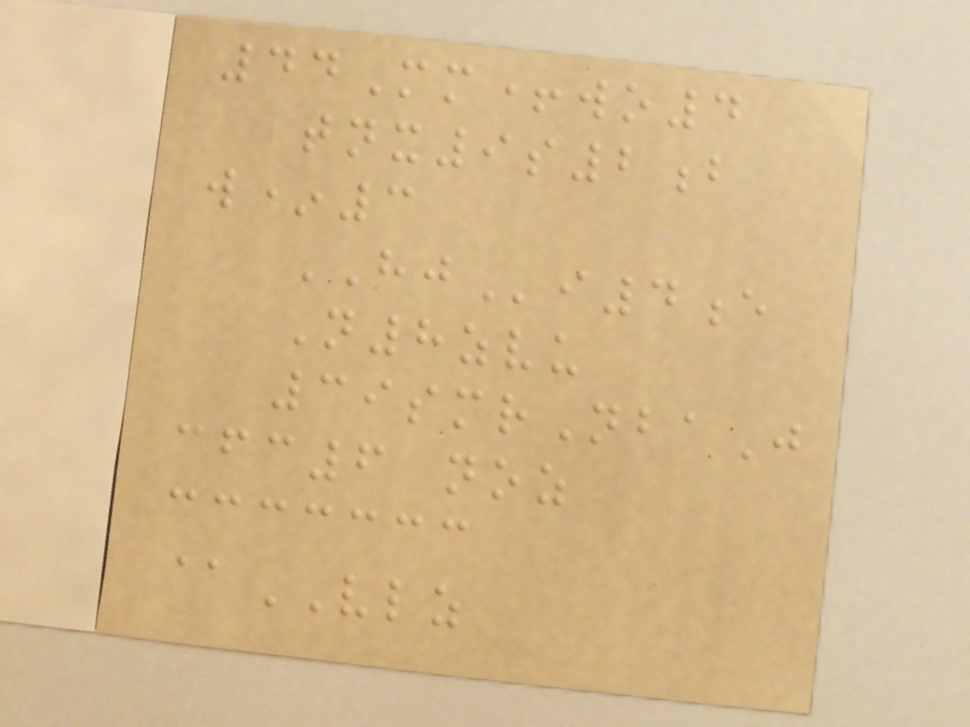44Mm+wo4
tnx9s2b
w*3
HJi4e
N8zvu
39smrNbaJ
cfc6 noz
@VLZ
